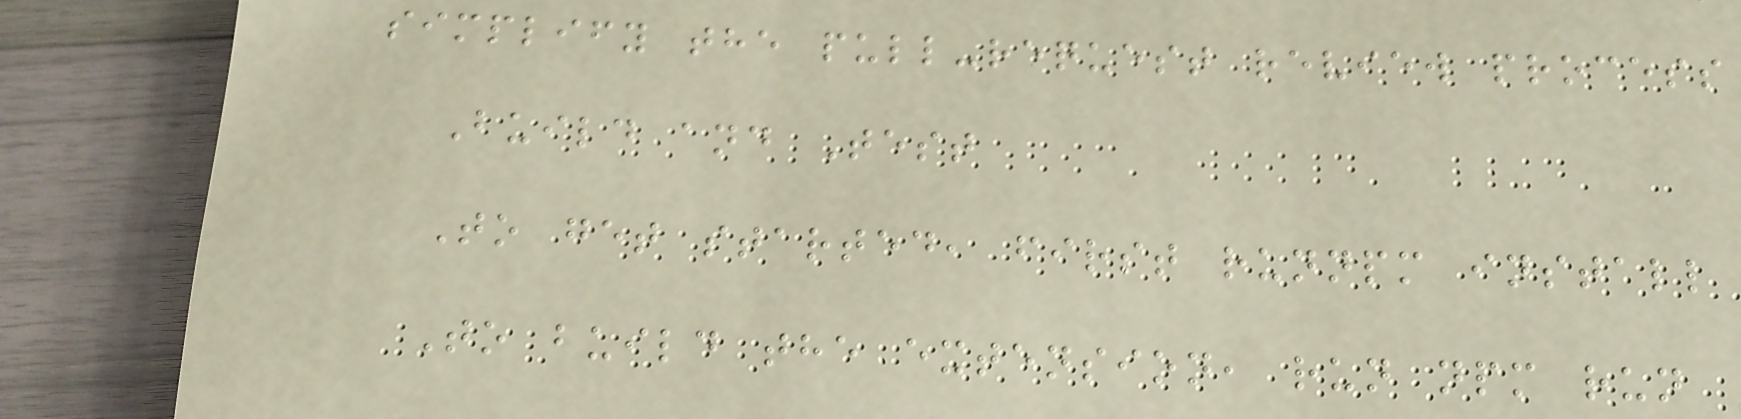simplify the pull-request review process
Build and Test
To get started, first runnpm install
To build the extension, run npm run
